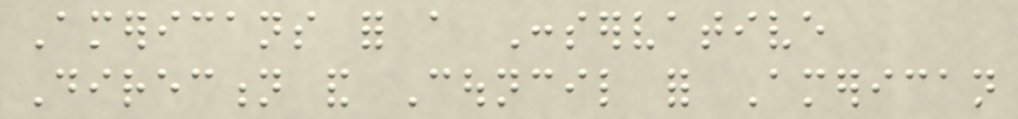Americans for a Conservative
Direction and Council for American
